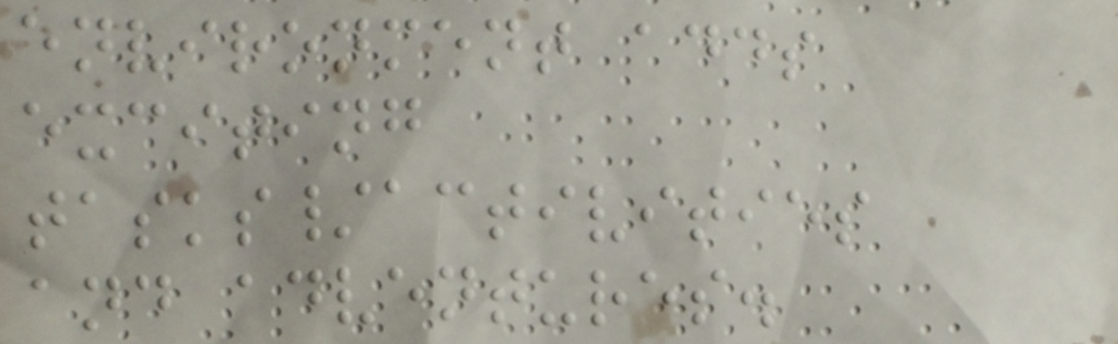environment adds
exciting
tasks/activities
and adventures.
